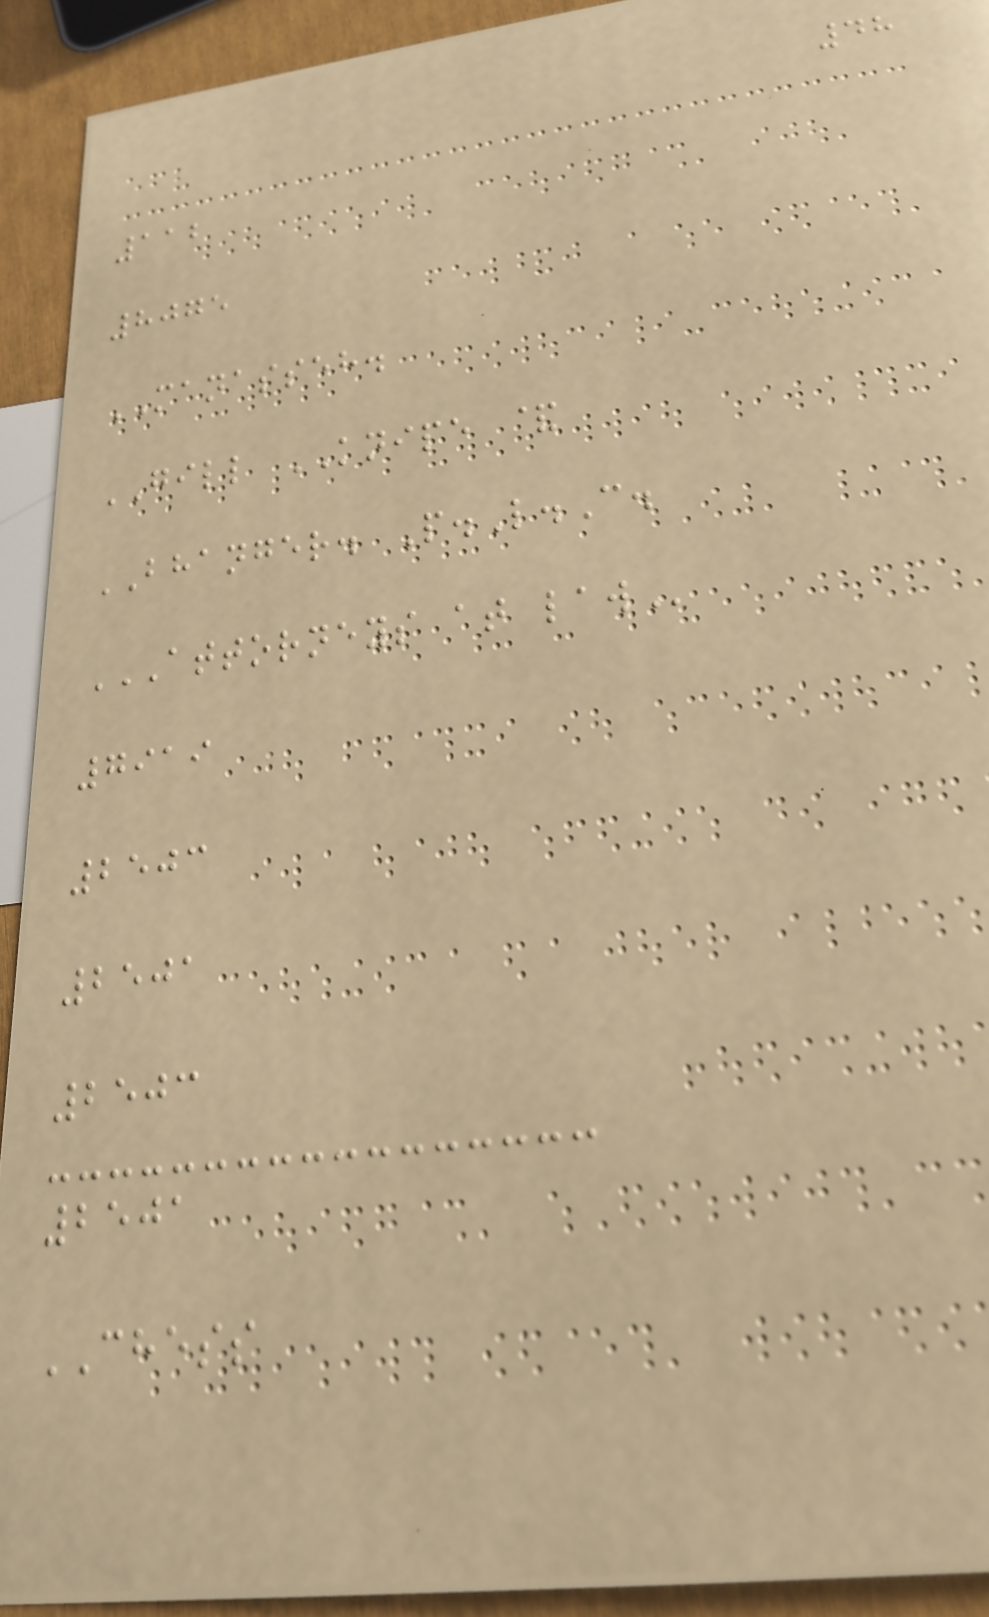48
112
8075
MANASSEH.
GILL KNIPE &
BHANGER. P.L.C.
ATTORNEYS AT LAW
7919
2503
2501
2503
2501
CHESS
